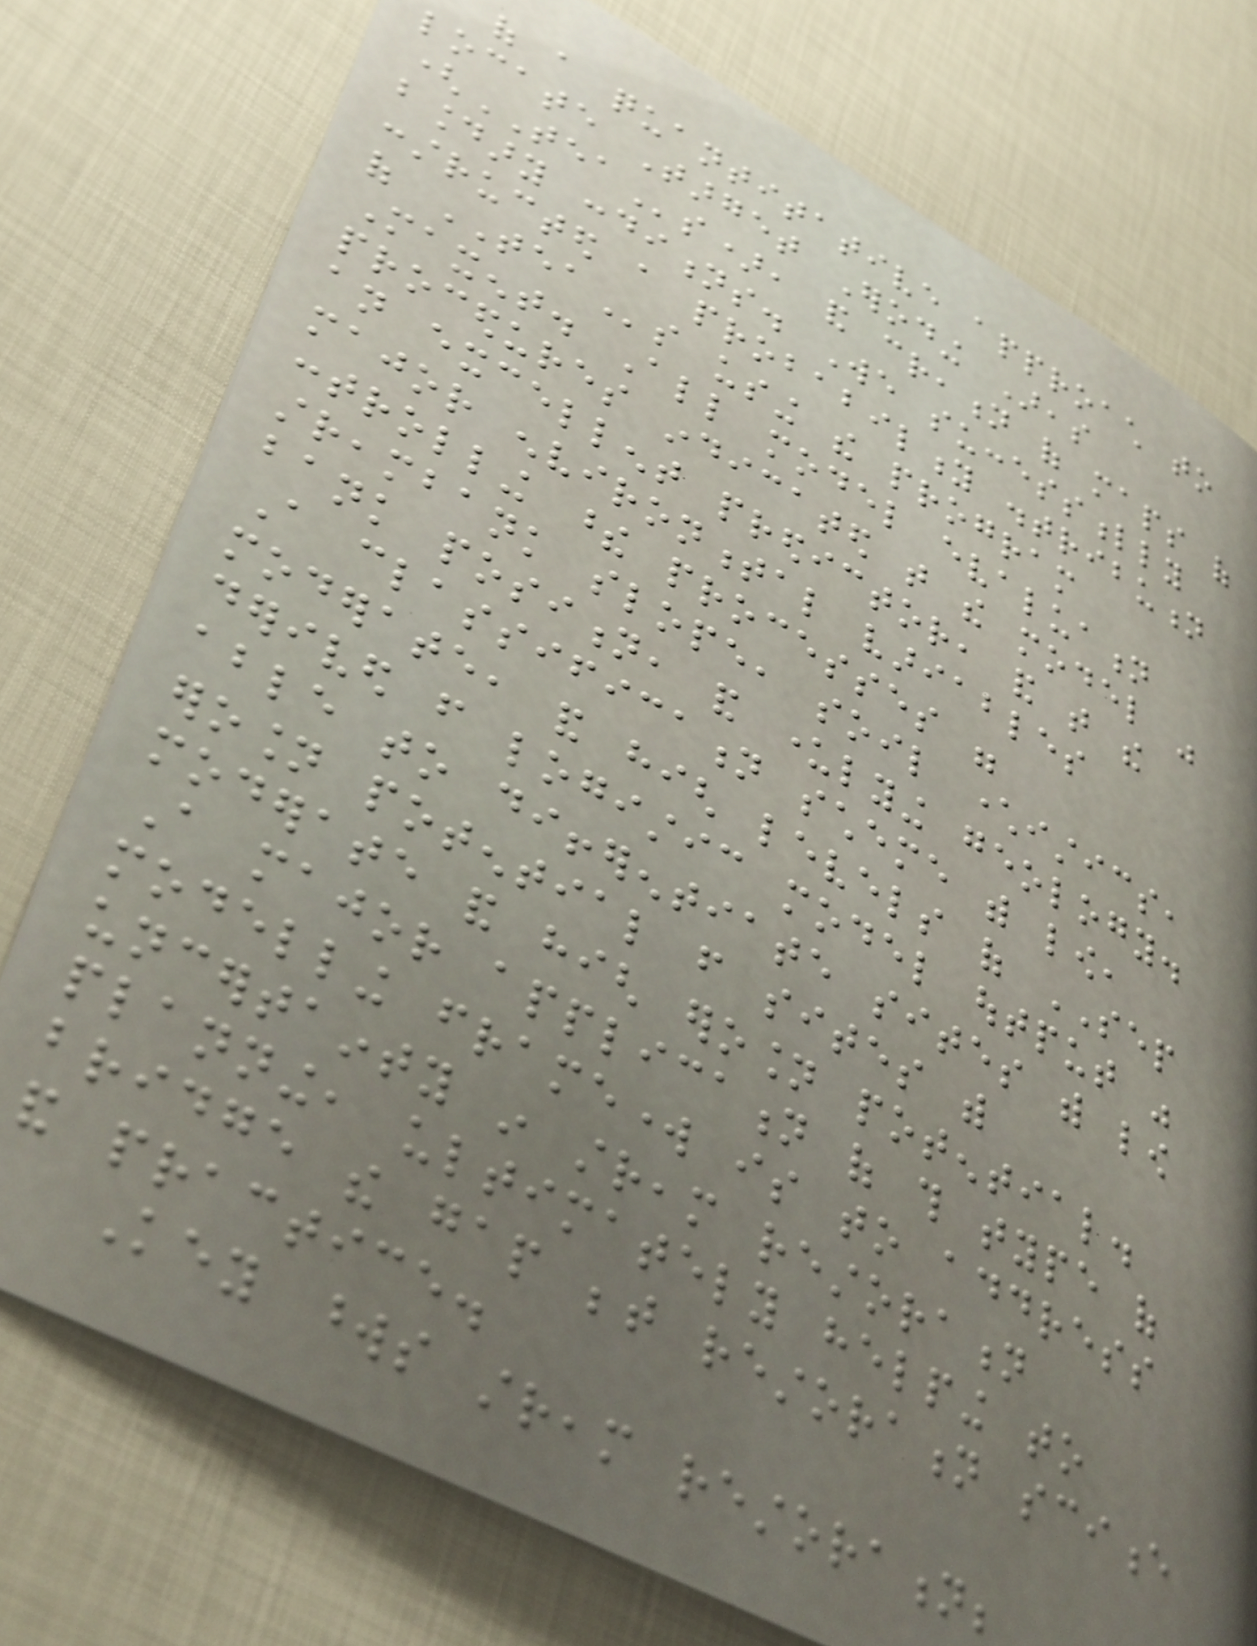of a quantitative approach to
locate Target Eroding Areas
(TEAs), and creation of maps of
boundary conditions. We successfully
constructed a probability distribution
of TEAs using the program
Maxent. All model evaluation
procedures indicated that the model was
an excellent predictor, and that the
major environmental variables
controlling these processes were
streambank slope, soil characteristics,
bank position, and underlying geology.
A classification scheme with low,
moderate, and high levels of SEP
derived from logistic model output was
able to differentiate sites with low
erosion potential from sites with
moderate and high erosion potential.
A major application of this type of
modelling framework is to address
uncertainty in stream restoration
planning, ultimately helping to
bridge the gap between restoration science
and practice.
Key words stream restoration;
